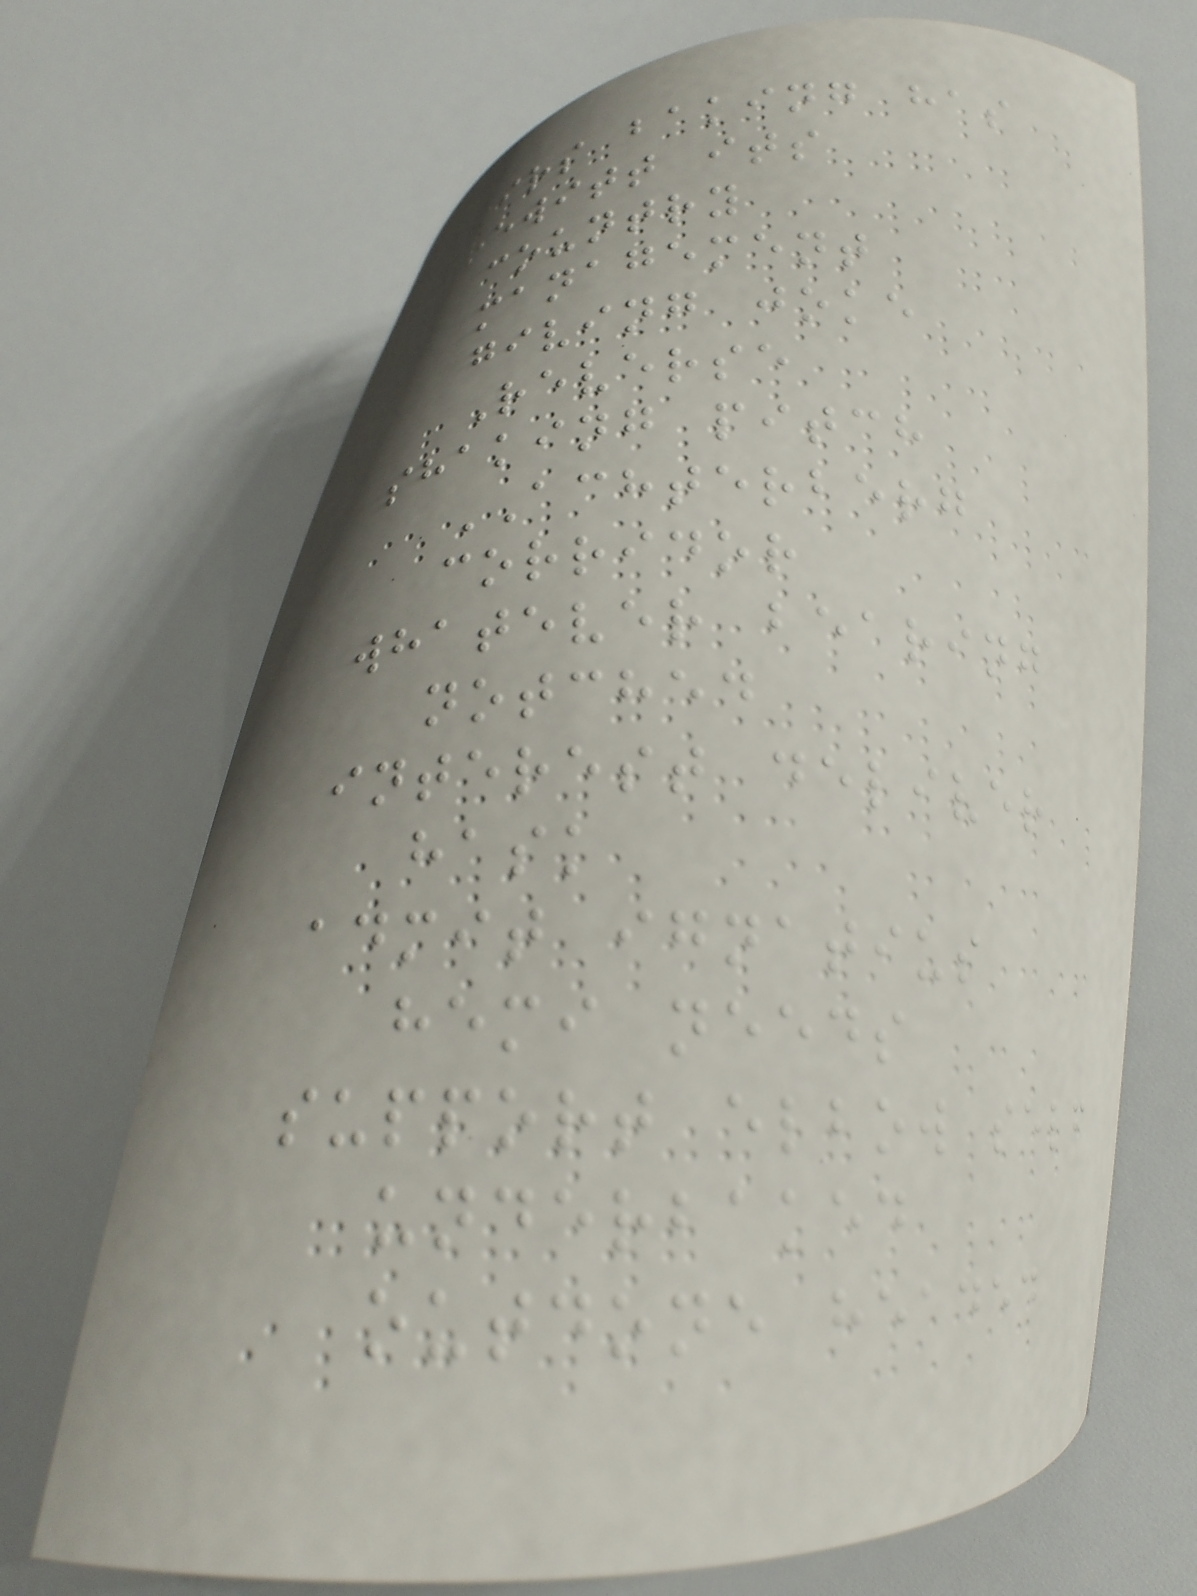stirs baking has
prewitt its
country
management
giving joke
Reverse
shaking pitch
ACHTERBERG
corridor
whatever bearing
notched
interest deliver
hask
admit ignatius
hemi needs
support elbow self
underbaked
outdone headed
